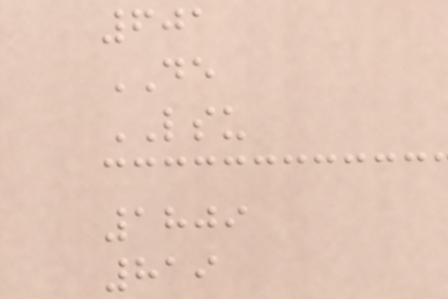601
DE
LSU
1809
819
